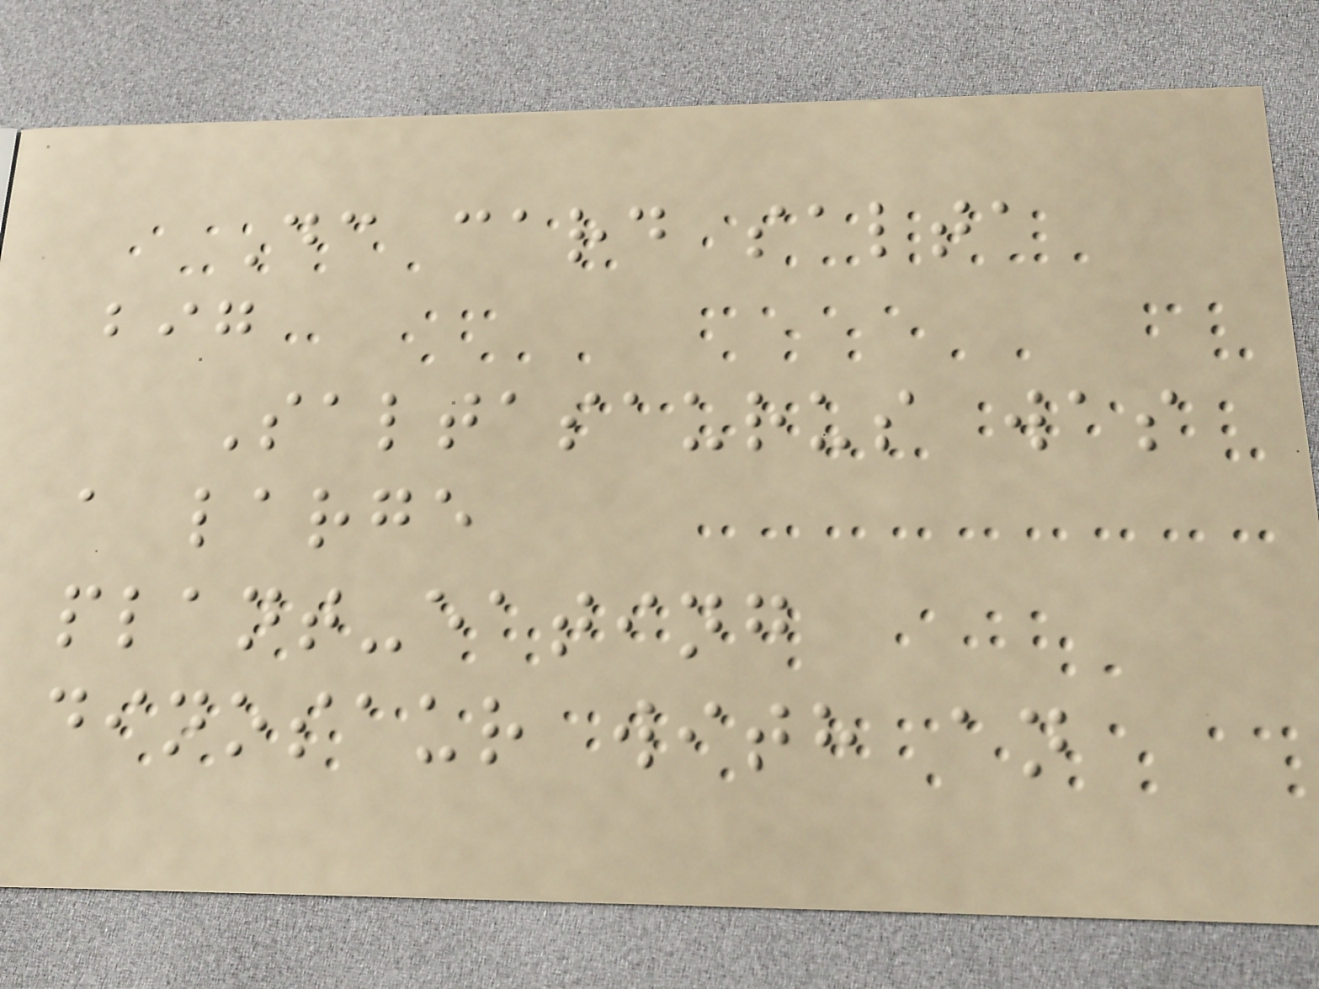Dc card salta
big
Saltasaurus was
a large
plant-eating
dinosaur with an
